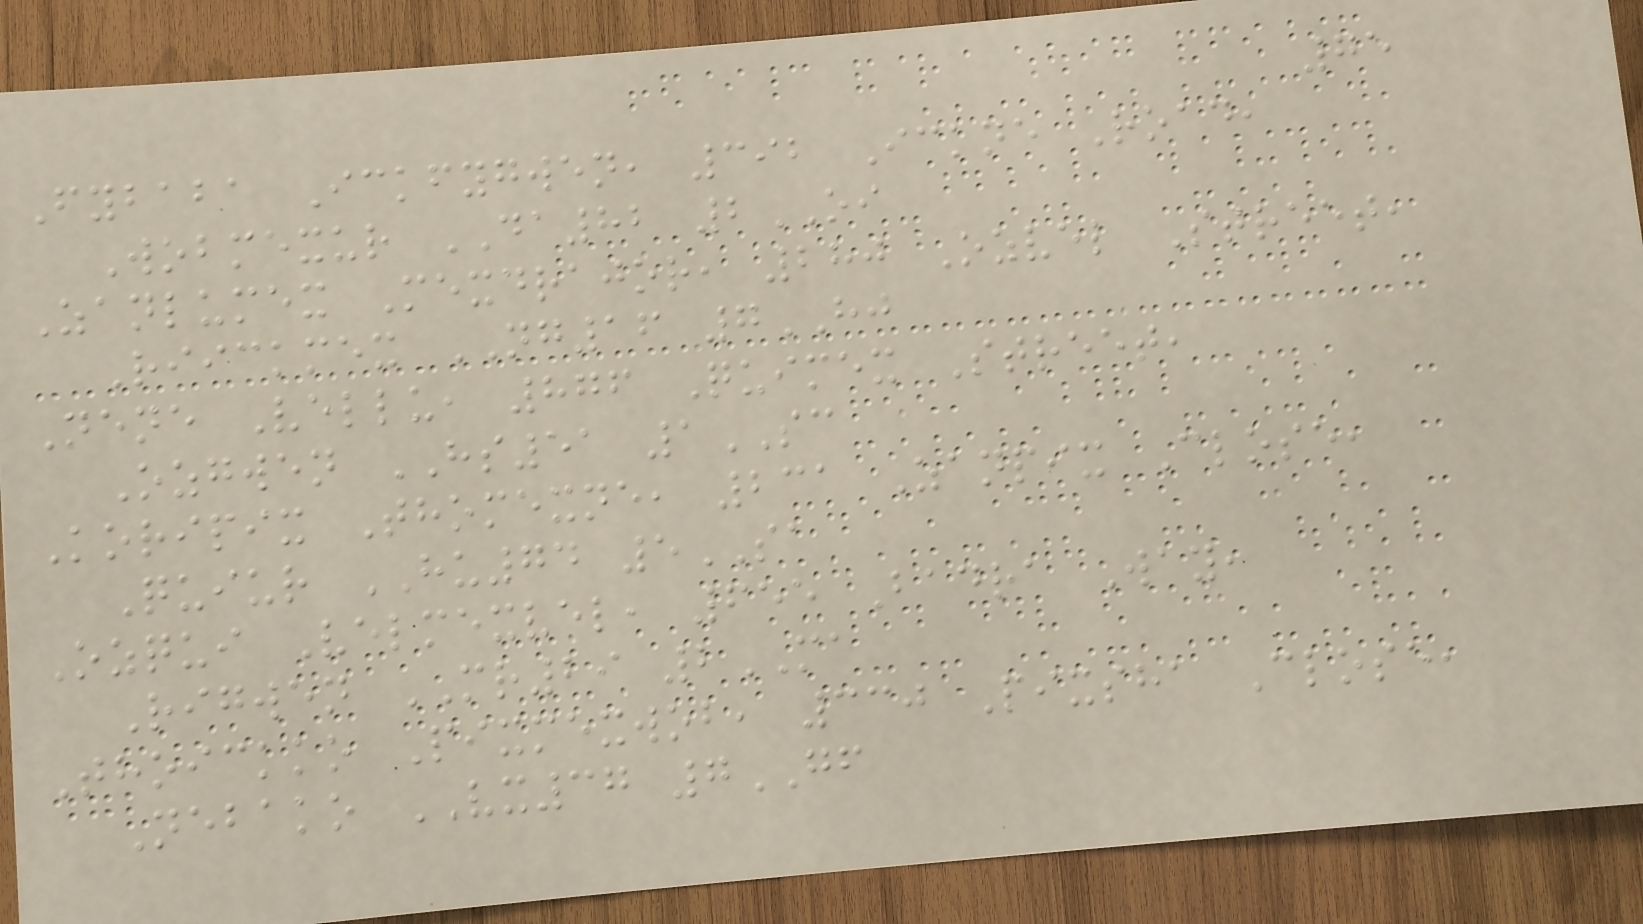75
Fybaba Ickfygwen, 392 Ickne Road,
Wobmexur DA82 2OI
Zanlumex Mexdrajor, 280 Ozvel Street,
Riickmex NG16 7HJ
Nene Vellu, 876 Quimex Street,
Ozgwen HS51 1SC
Koripix Thomexne, 231 Zanpix Close,
Quiur HU74 5SA
Ozqui Velmexvel, 655 Badra Way,
Rigwen MR29 2MA
Thoickko Pixmexwob, 330 Pixsha Close,
Nebako VX37 7GF
